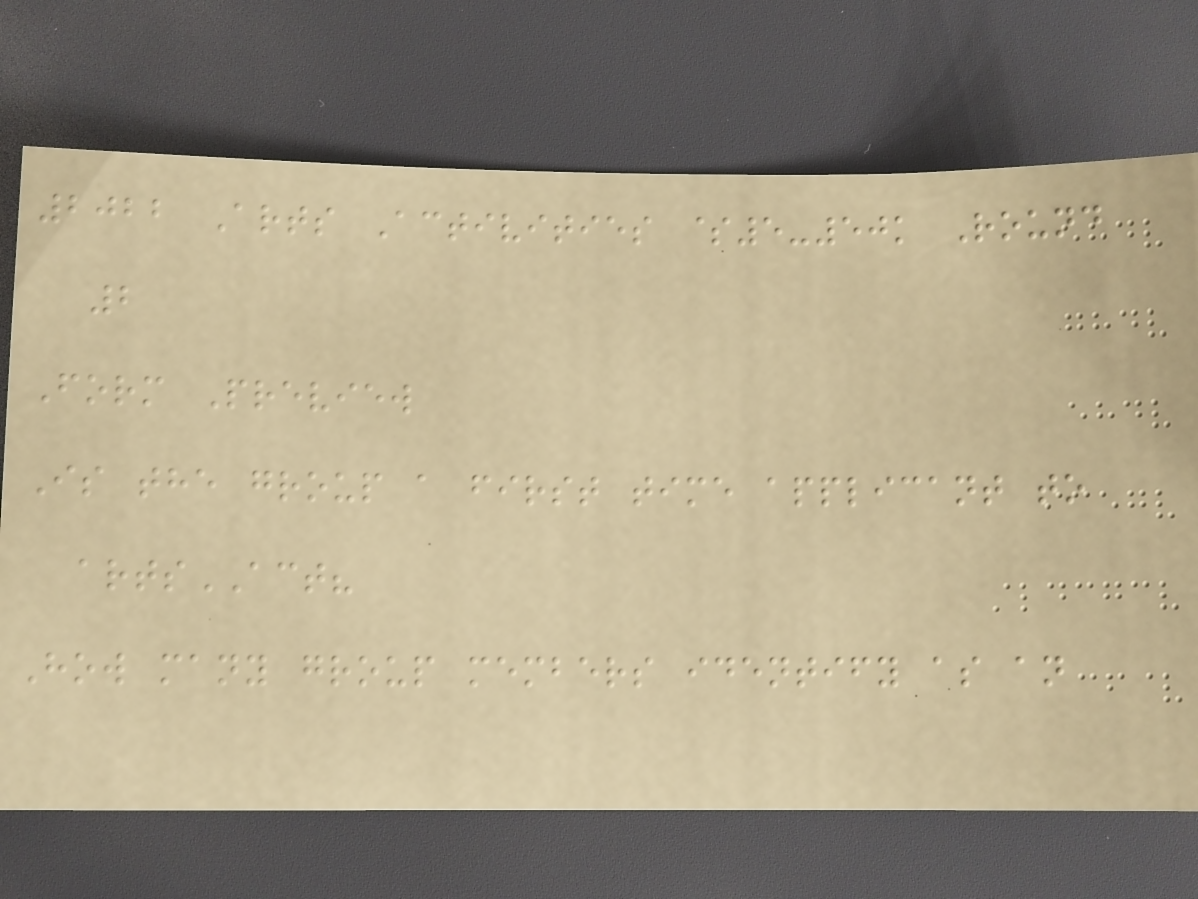2022 Arts Activities $5-50k Round
2
Form Preview
Is the group a first time applicant to
artsACT?
How many group members identify as an
